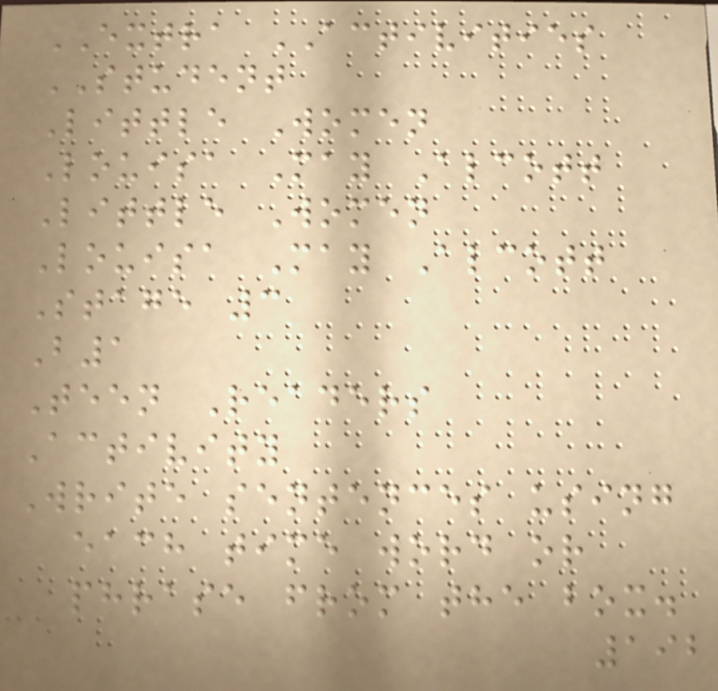EXTRA ACTIVITIES
STUDENT
Little Women
Louisa May Alcott
Little Women
Louisa May Alcott
Stage 3
B1
Teen Readers
Activity
Write sentences using
each time word or
phrase from the box.
192
